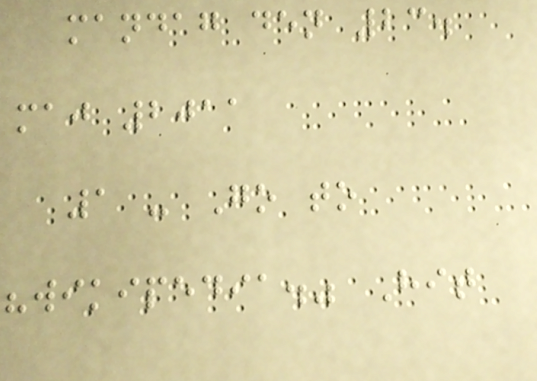mandag den 23.
maj 2011
1 - Go to
"wikipedia." Hit
